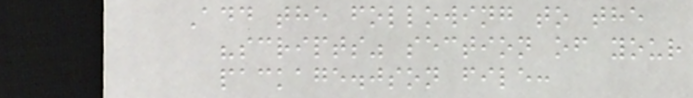Add the following to the
"scripts" section of your
package.json file:
